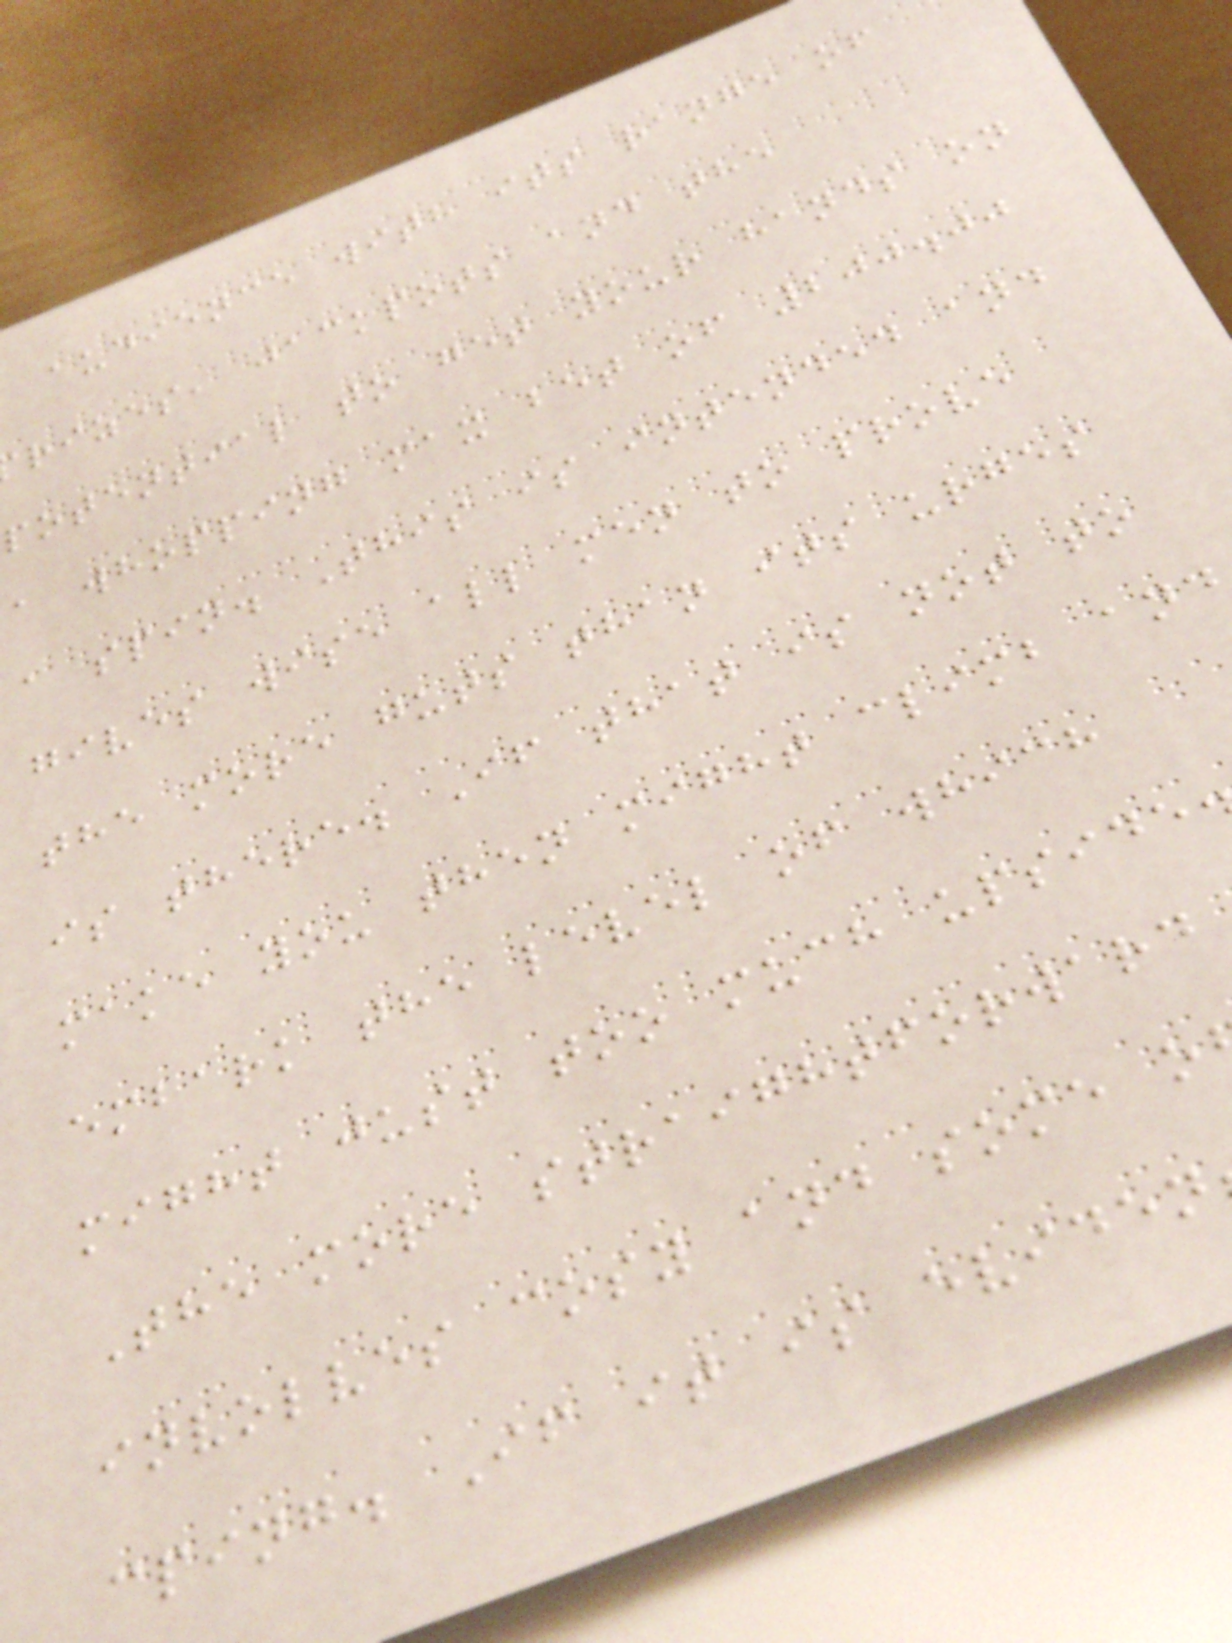audience with its range of
rizes, jackpots and the
potential to get your hands on
a whopping max bet of 200.00
a spin. This is intended and
gives wise all men to prove
the more guts than its urges
is there. If that is not to
make you then might climb and
embark the level of which
might just too much upside
The more straightforward
involves cosy and some o
cping. If it is eviden
